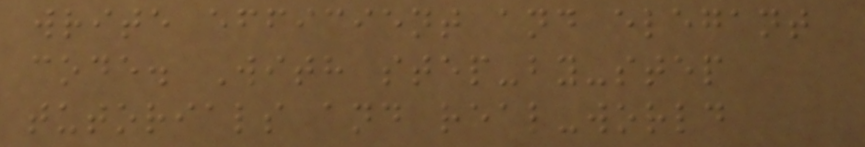write efficient and elegant
code. With step-by-step
tutorials and real-world
